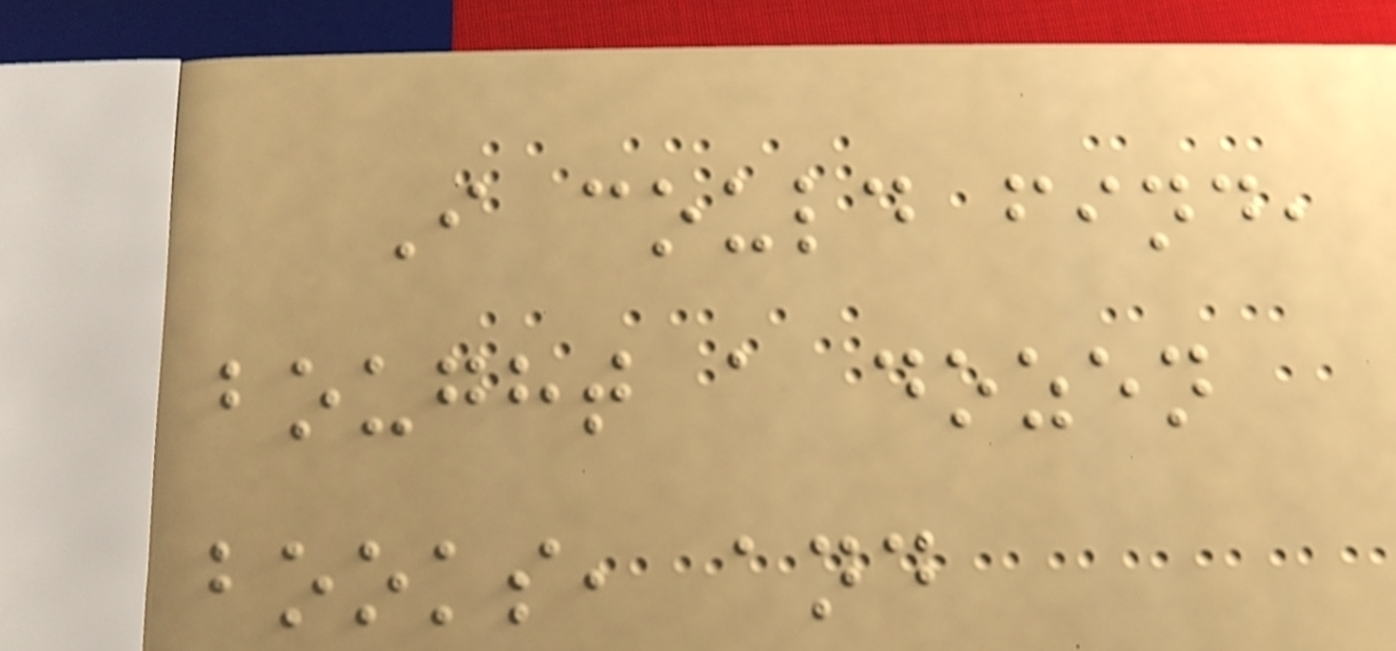I could find,
bought a dozen
books, and
